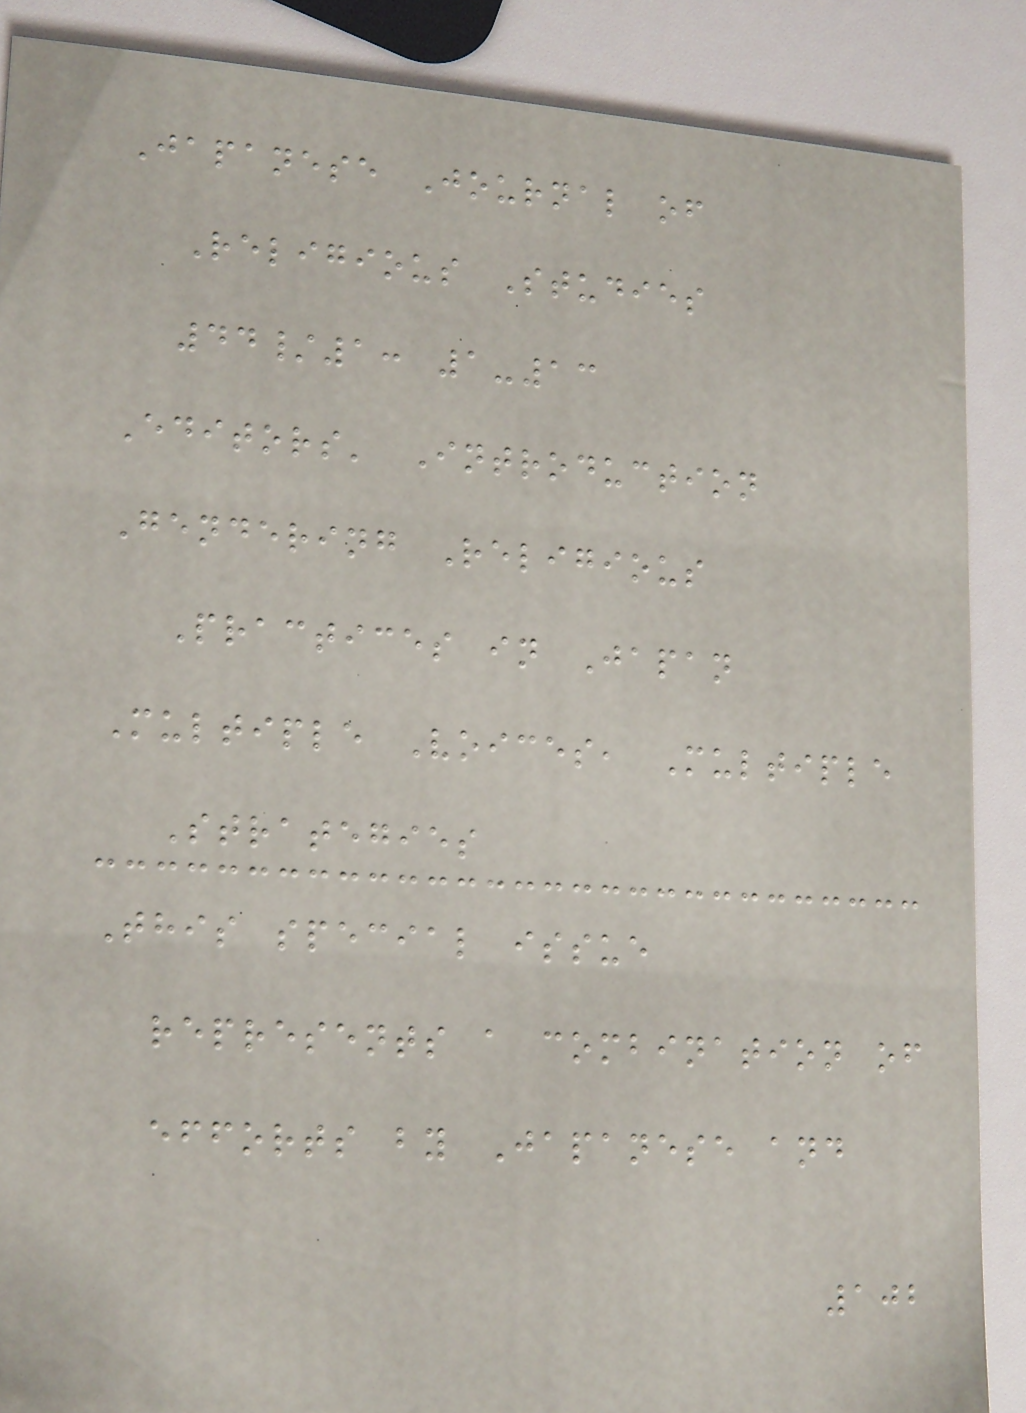Japanese Journal of
Religious Studies
44/1: 1-13
Editors' Introduction
Gendering Religious
Practices in Japan
Multiple Voices, Multiple
Strategies
This special issue
represents a combination of
efforts by Japanese and
102
